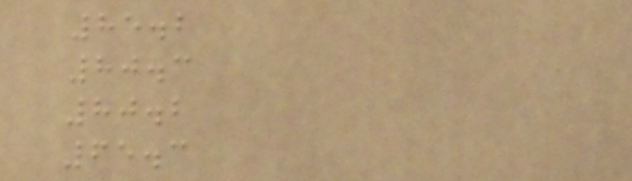85.2
80.3
80.2
65.3
